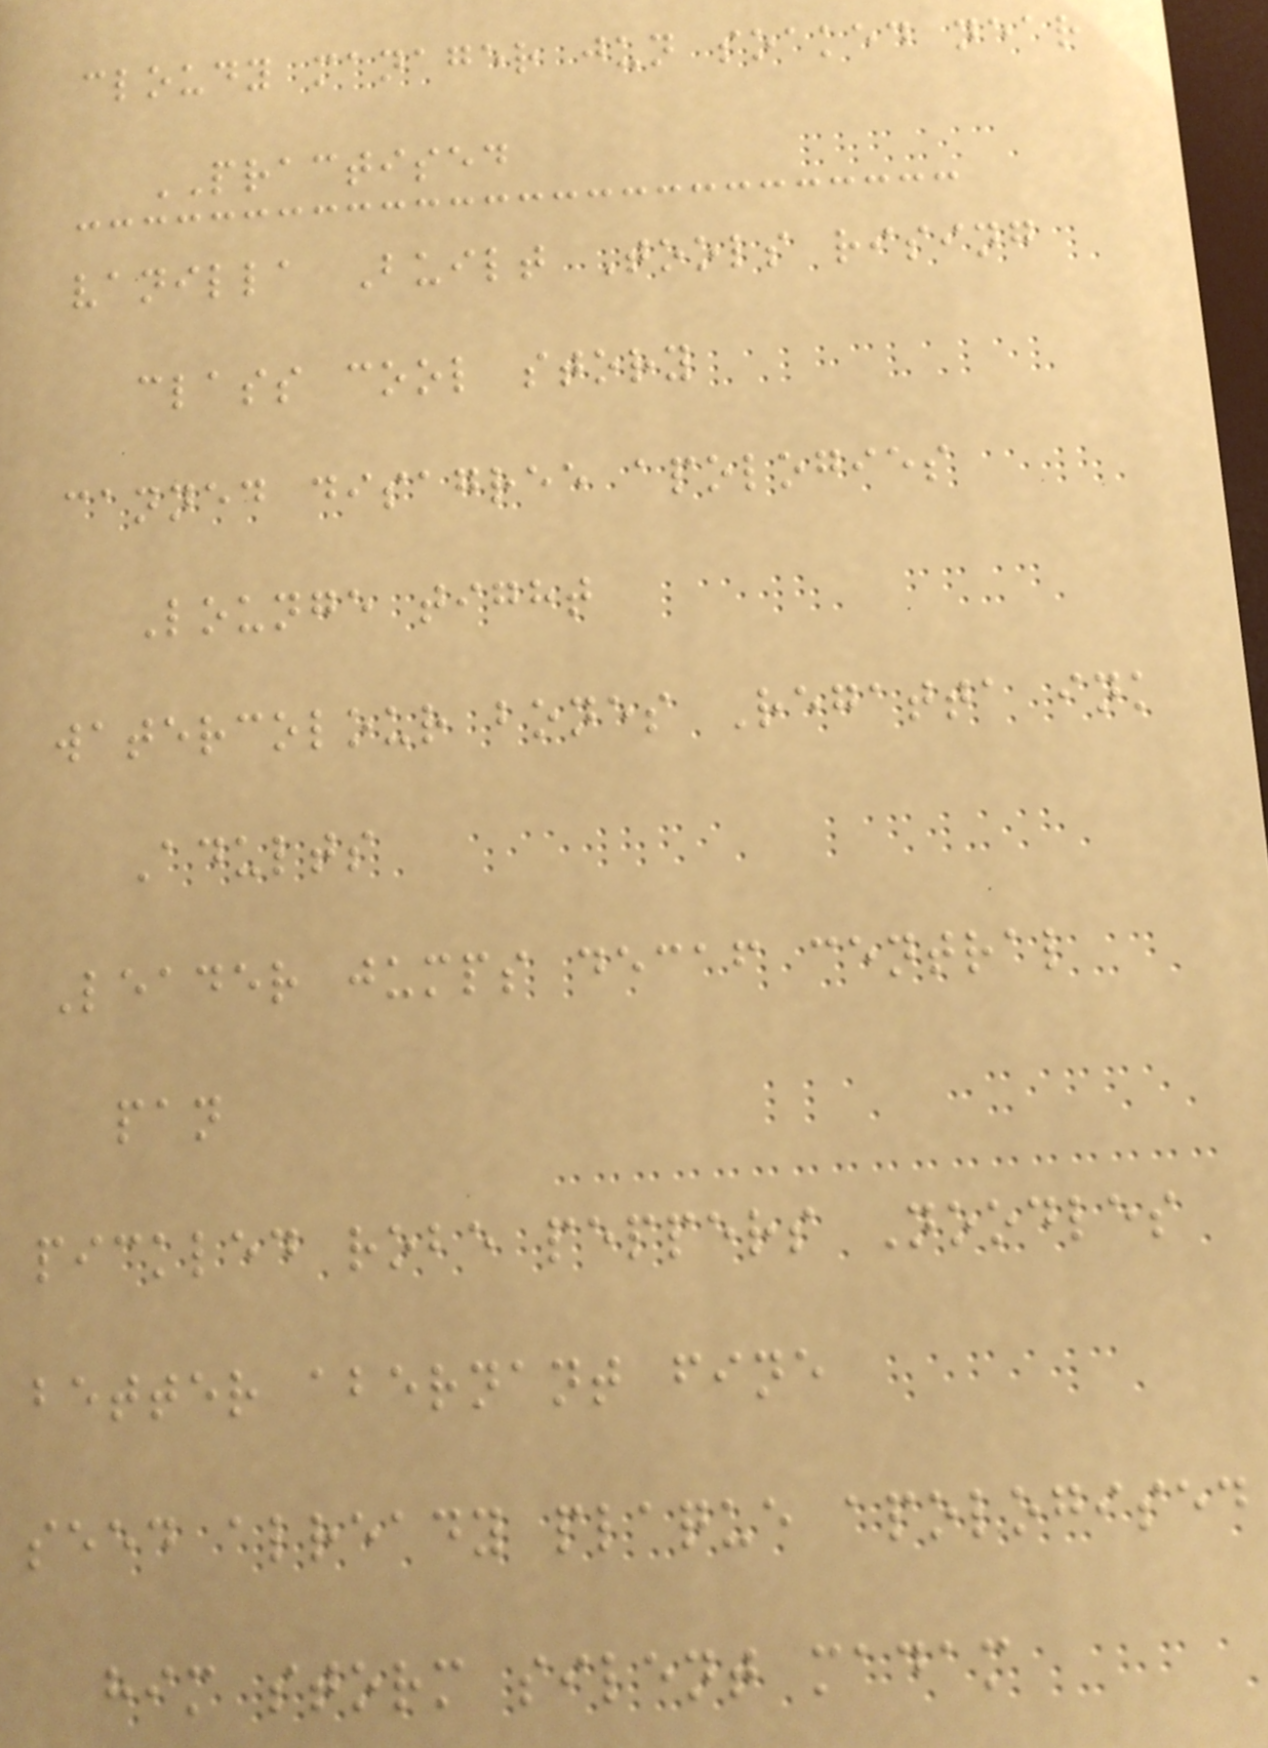cloudy manager jun soaked near
PRACTISED
vanilla Built Tools rising
class cool story
canned disagree apologies
Lounge tight
watercolour bones Regatta ink
Adults
Leader jumps decaf central
pan
pickled robe peppers Noodles
better abernant fine
seed already plaque apologised
him storm silent madam
